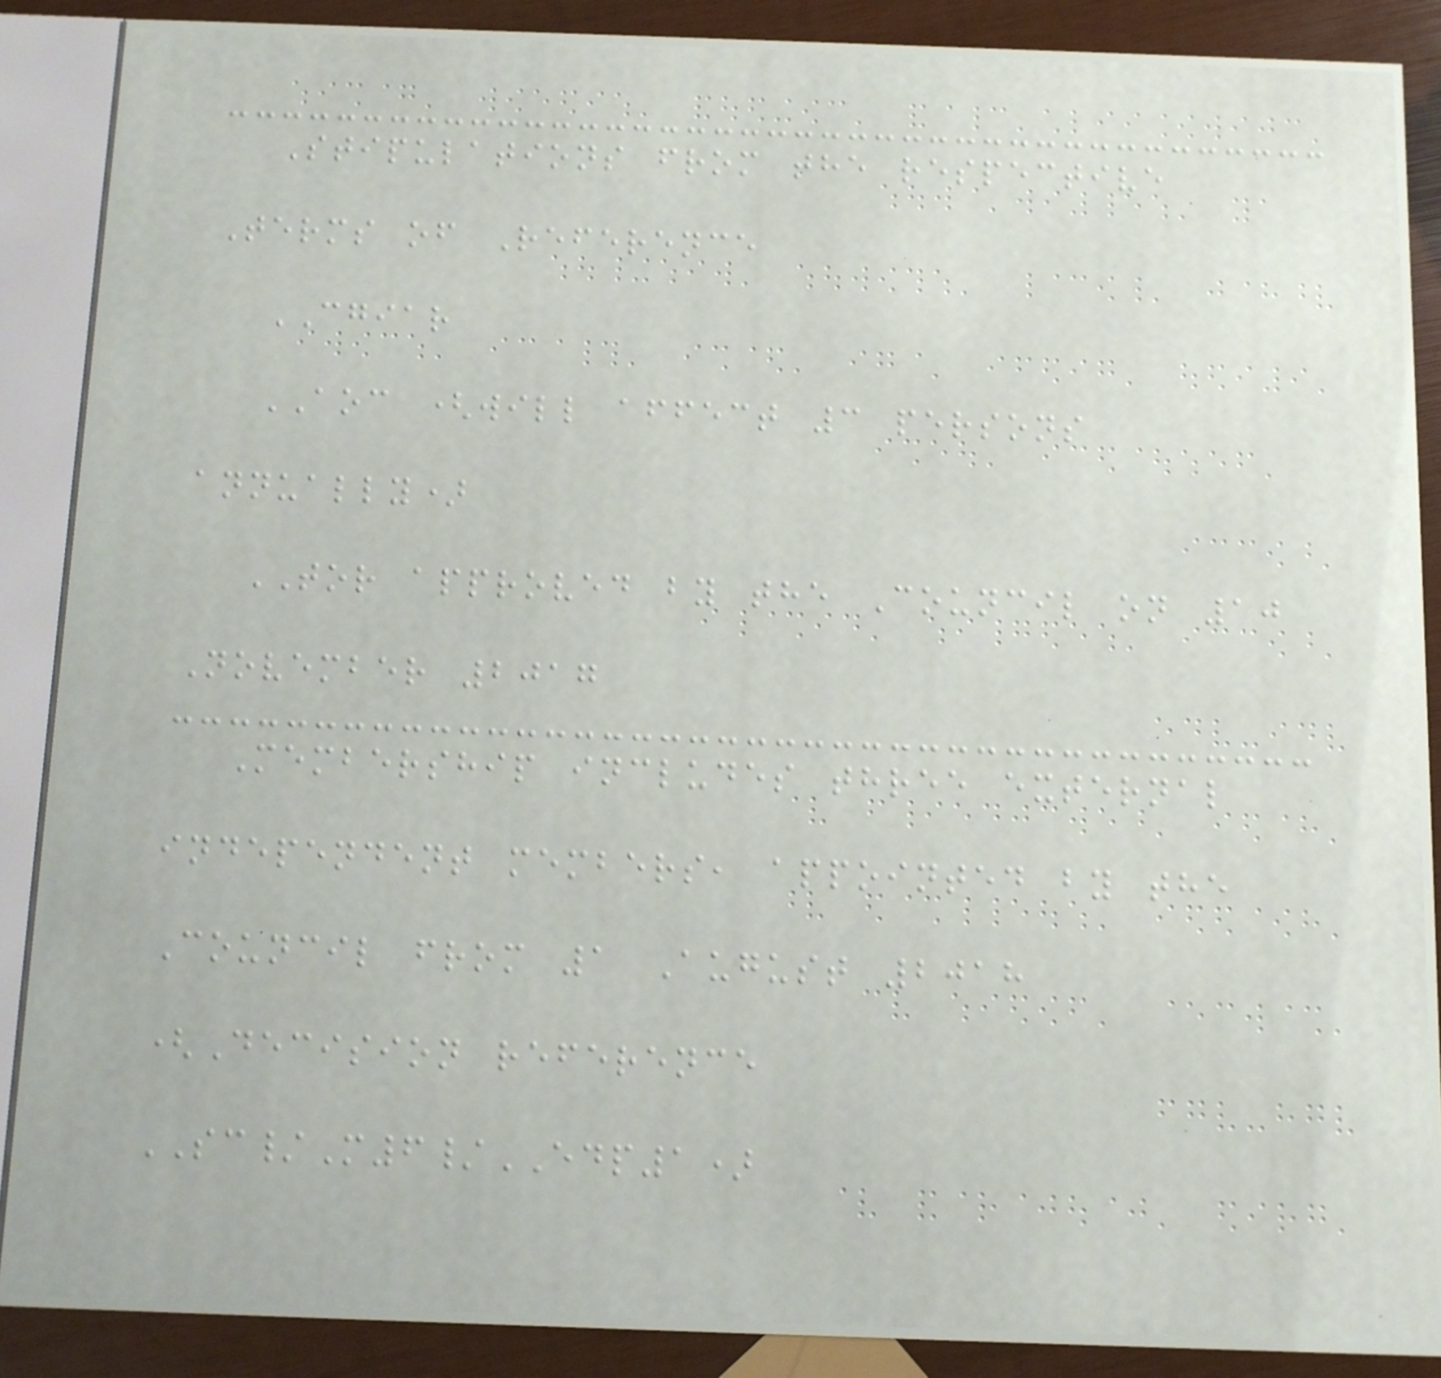Stipulations from the respective
Terms of Reference
CGIAR
AOC (will affect 3 persons
annually)
TOR approved by the Council on 10
November 2017
Membership includes three external
independent members, appointed by the
Council from 1 August 2018
(Decision reference
SC/M6/EDP1)
